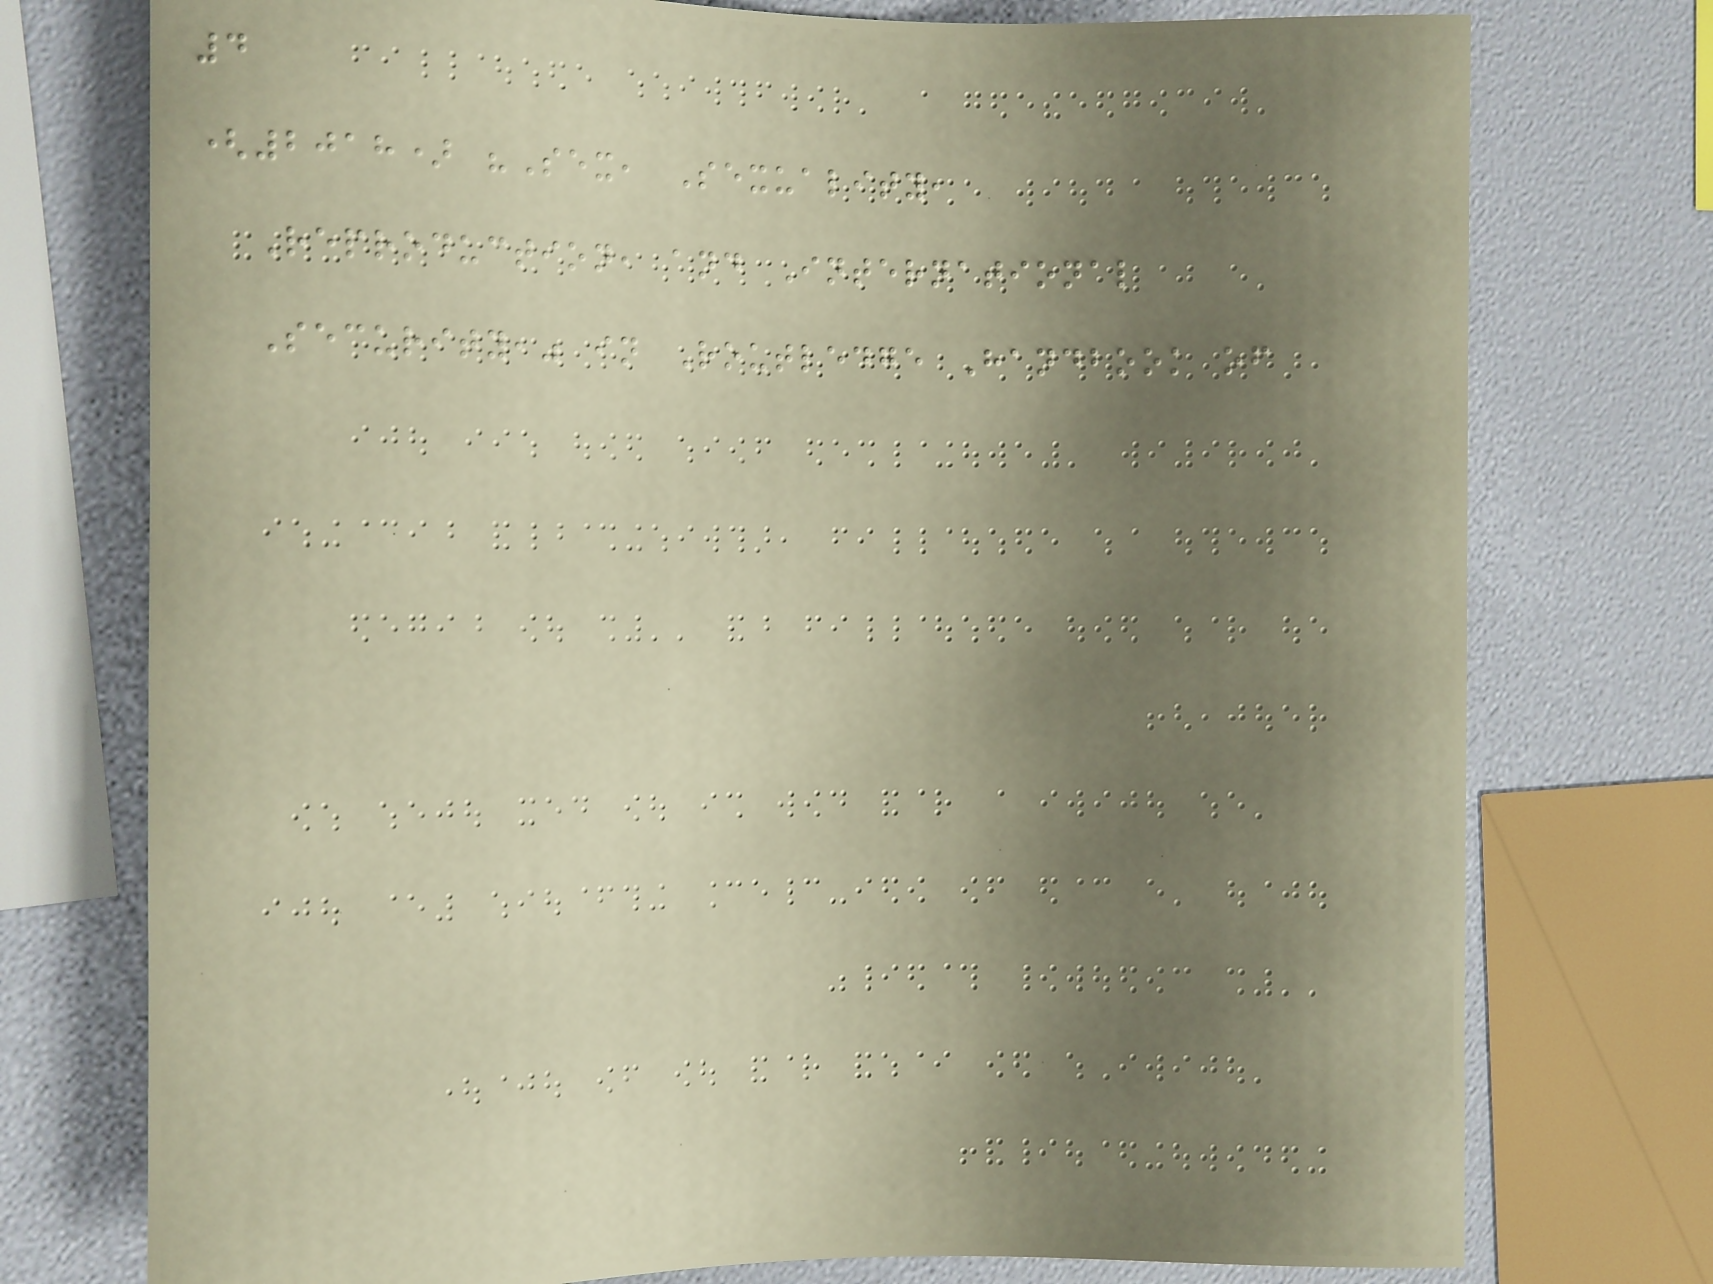4
(2018) "Sex, Sexuality,
Reproduction, and International
Security," in Routledge Handbook of
